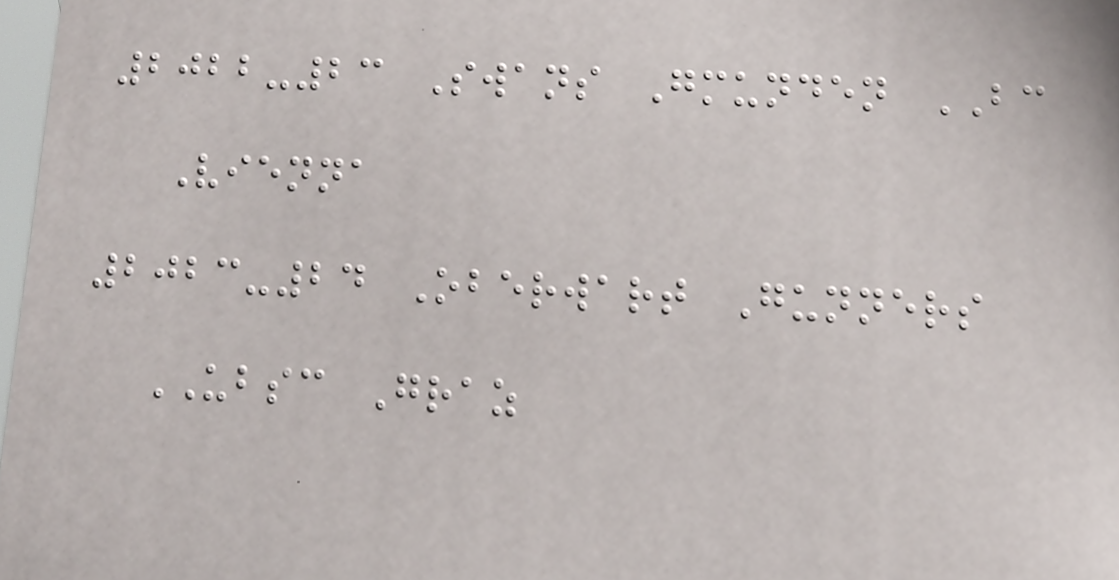2022-23 Swans Gmunden BC
Vienna
2023-24 Oberwart Gunners
UBSC Graz
